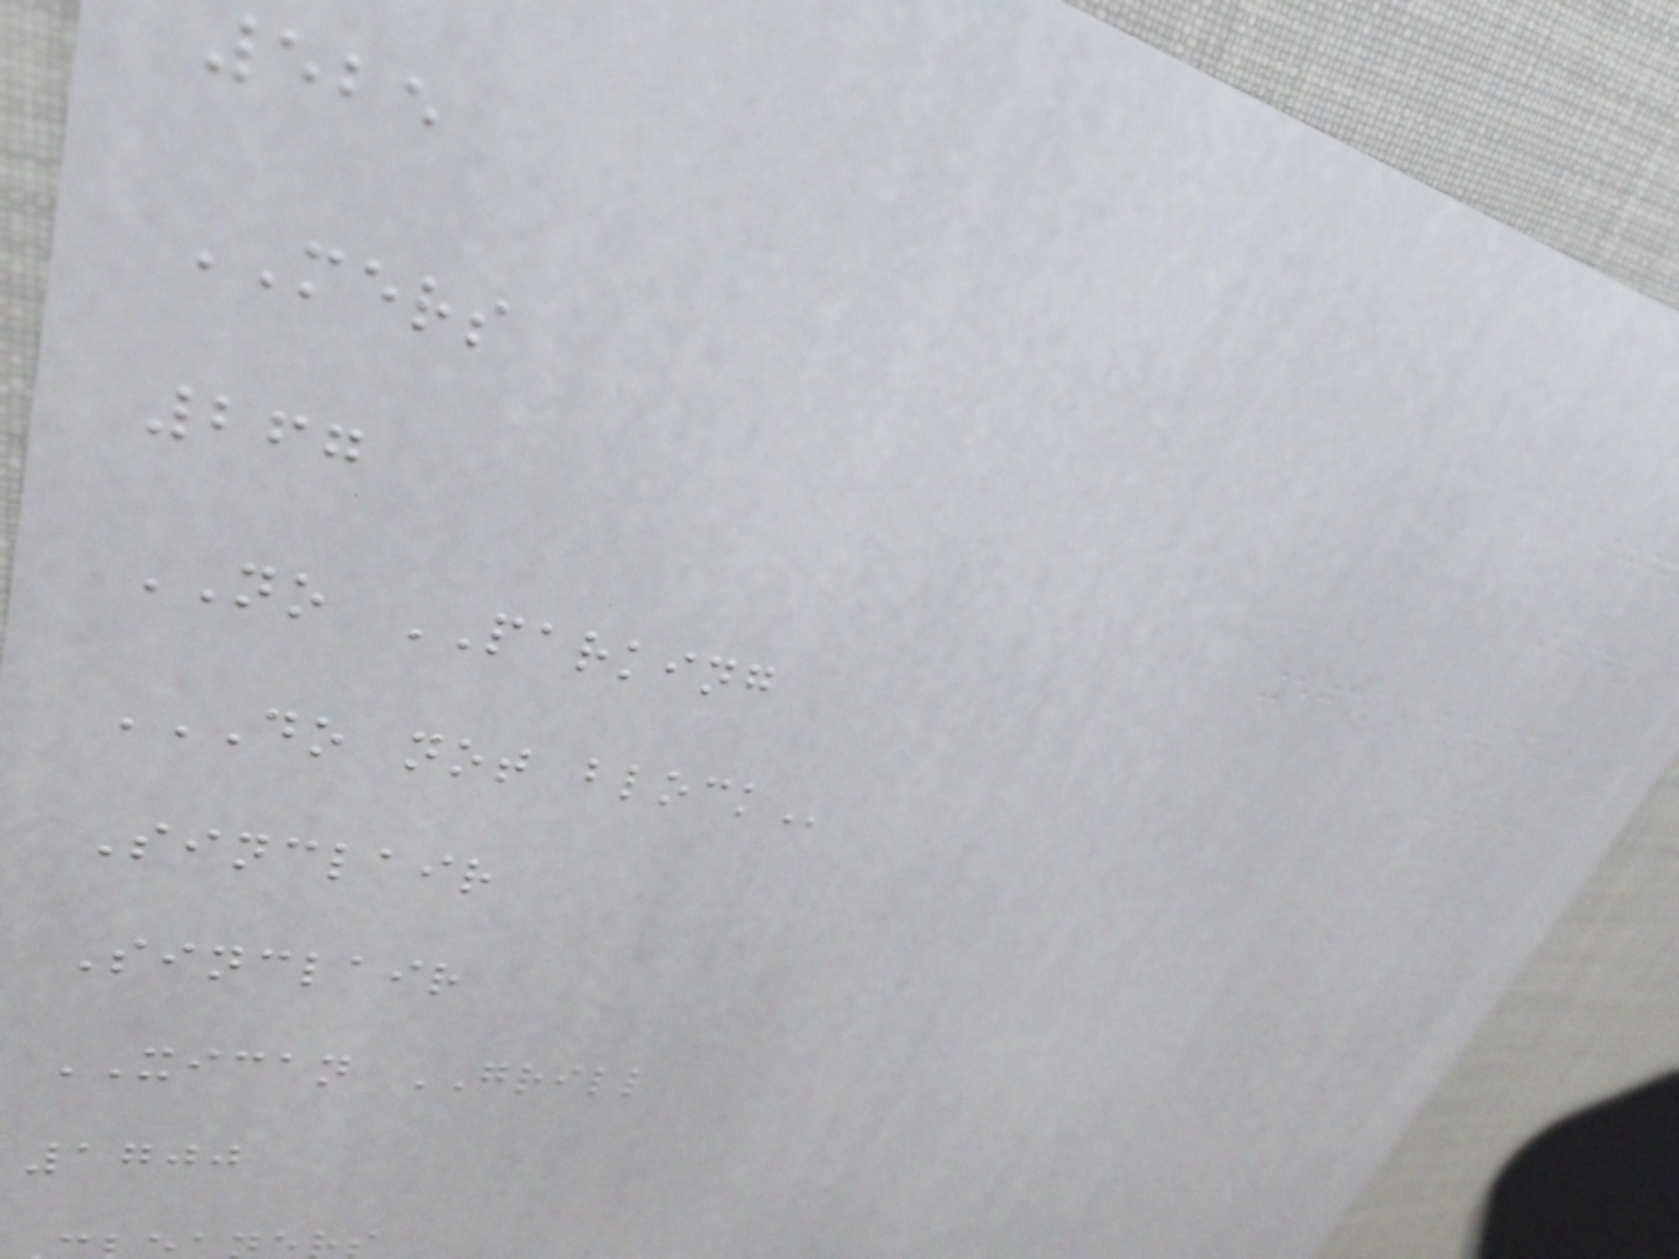525
MERS
267
NO PARKING
DO NOT BLOCK
Sinclair
Sinclair
XICAN GRILL
1700
